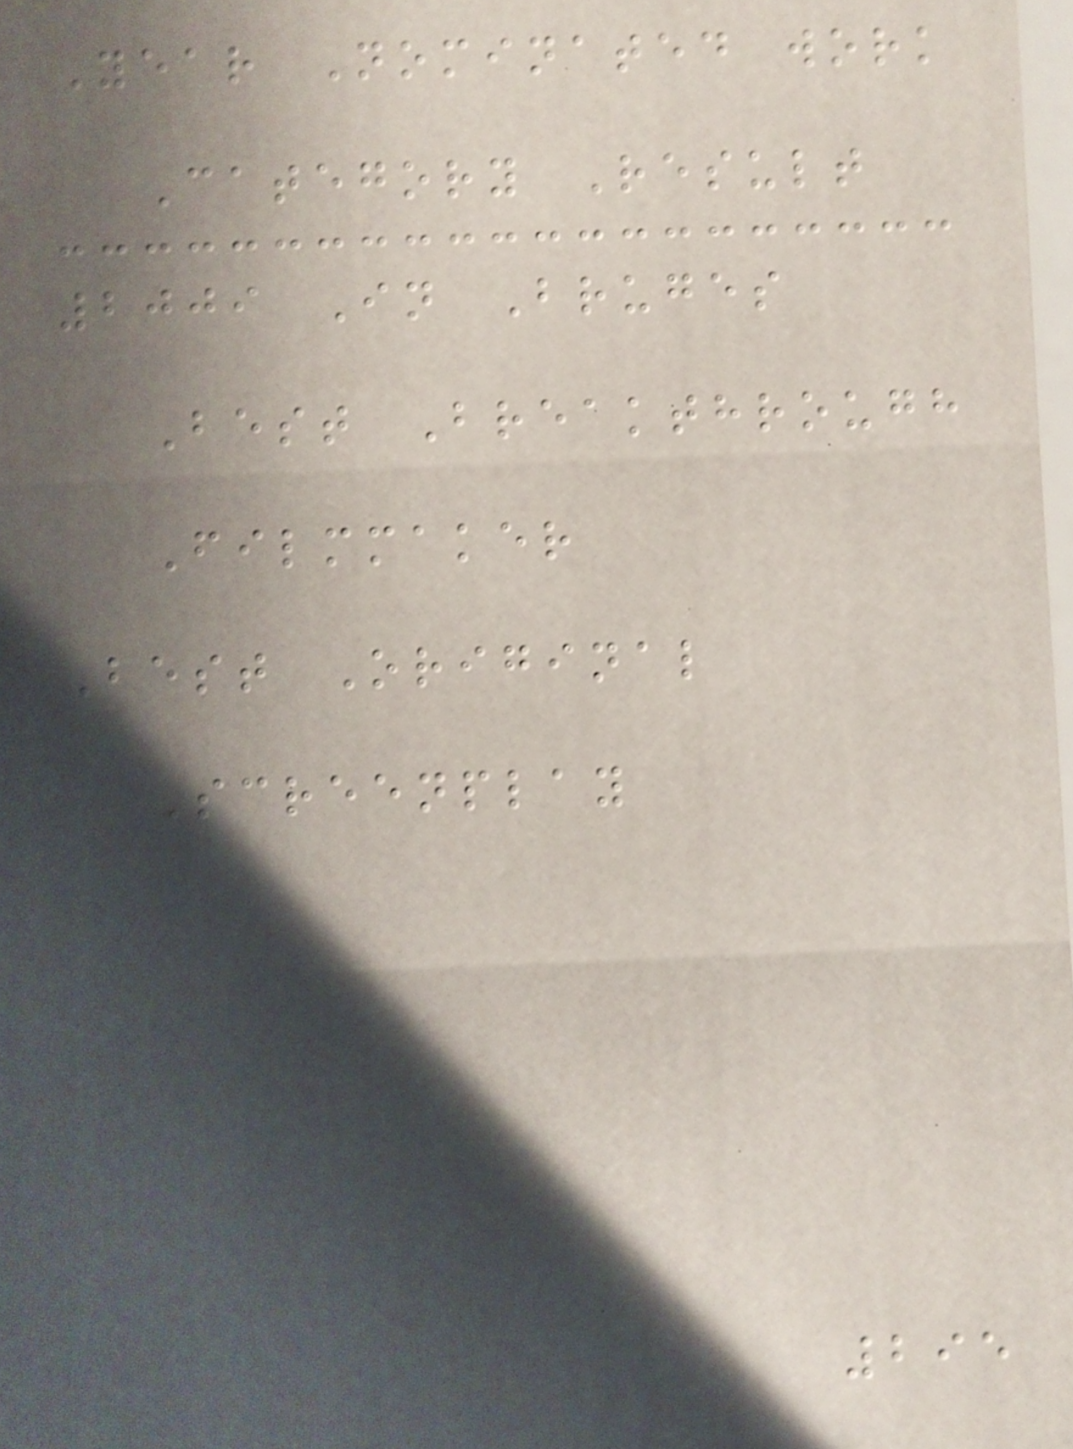Year Nominated work
Category Result
2009 In Bruges
Best Breakthrough
Filmmaker
Best Original
Screenplay
295
